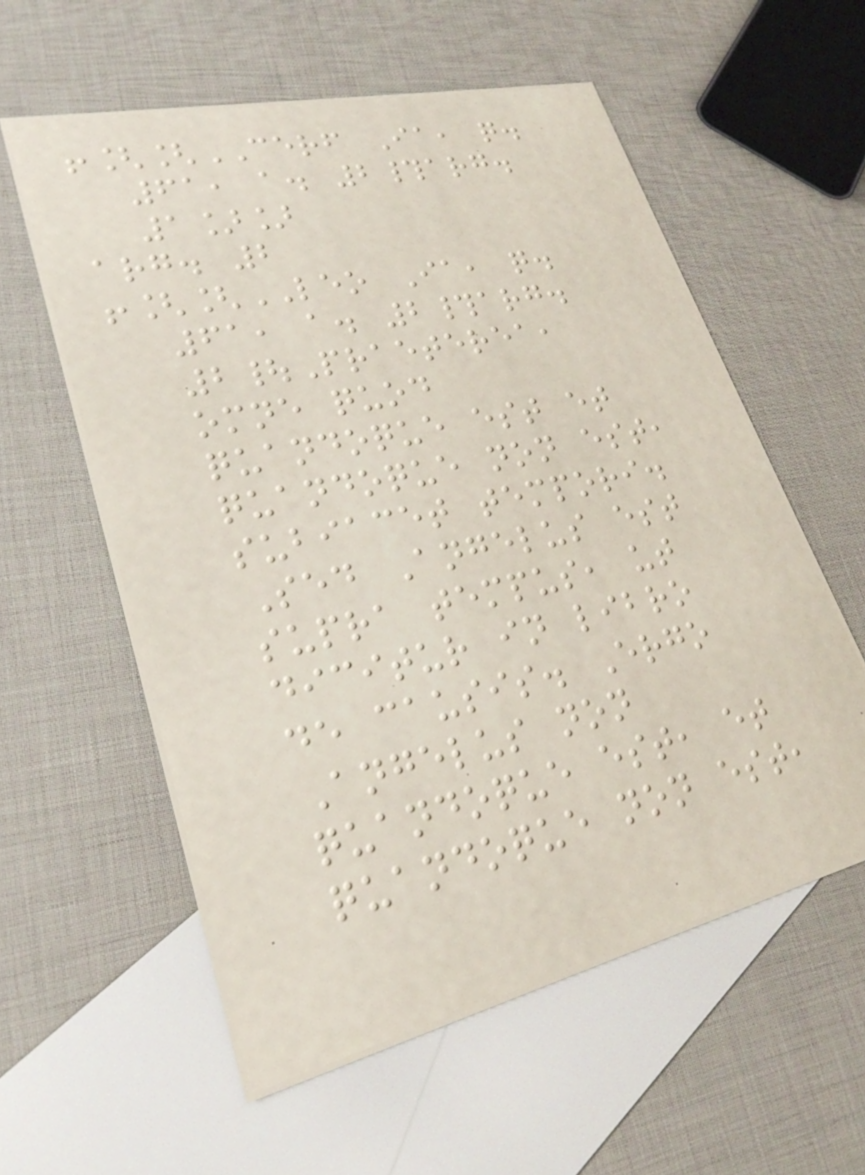![[CERF Ia, q.
61, a. 2#arg.
1]]
arg. 2
![[LEO Ia, q.
61, a. 2#arg.
2|Praeterea,
omne quod
quandoque est et
quandoque non est,
subiacet tempori.
Sed Angelus est
supra tempus, ut
dicitur in libro
de causis. Ergo
Angelus non
quandoque est, et
quandoque non est,
